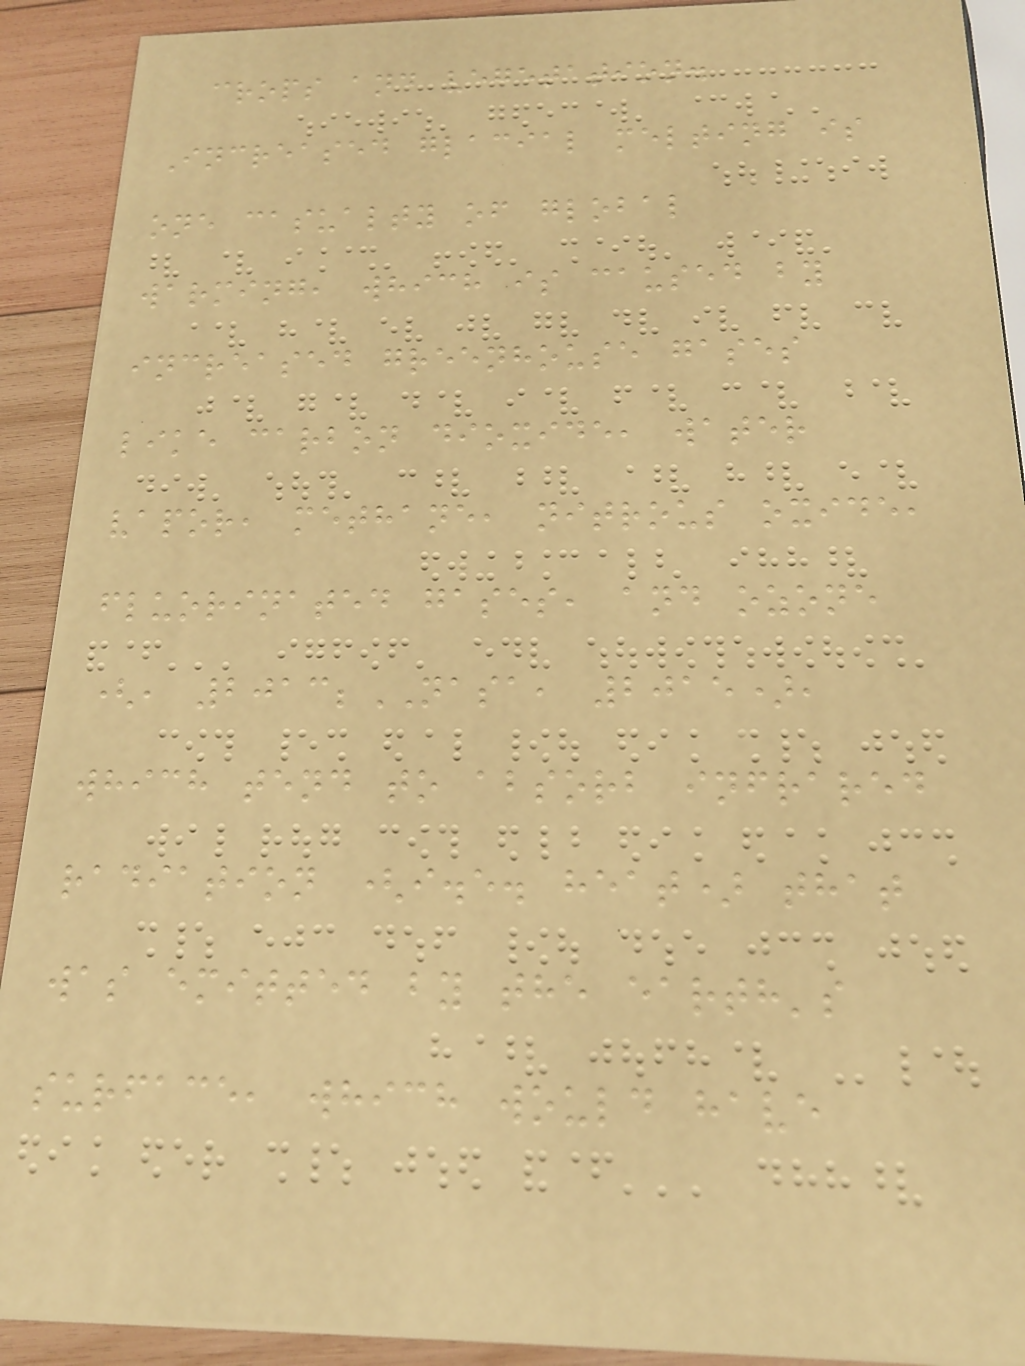crops and vegetation.
Increased glacial melting is
one casualty of global
warming, which is caused by
increased greenhouse gases
like carbon dioxide, water
vapor, methane, nitrous oxide,
fluorinated gases, and ozone
(, 2013;NASA, 2015),
which tend to absorb infrared
radiation (i.e. heat) that
was emitted by the earth's
surface, which would have
